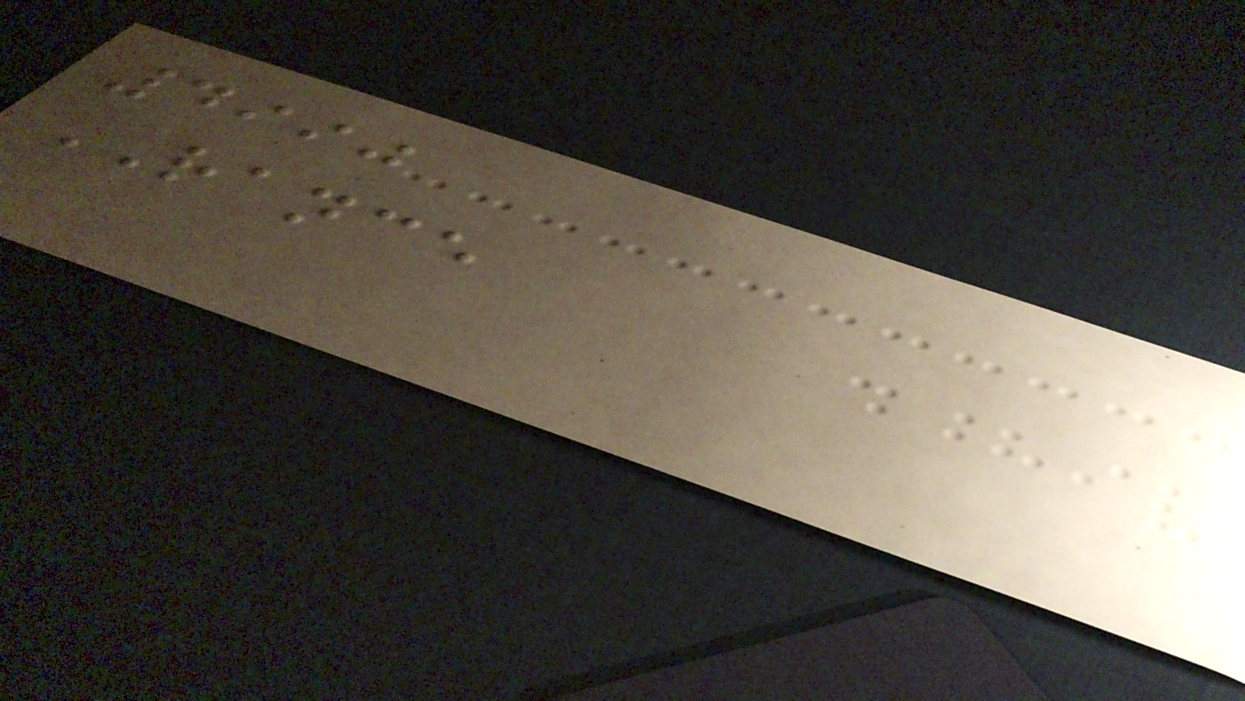4990
RANCE
